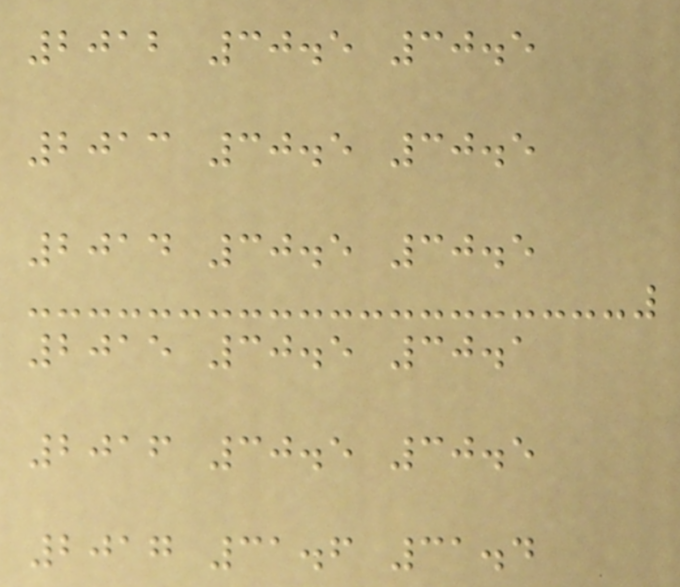2012 30.5 30.5
2013 30.5 30.5
2014 30.5 30.5
2015 30.5 30.1
2016 30.5 30.5
2017 31.6 31.4
